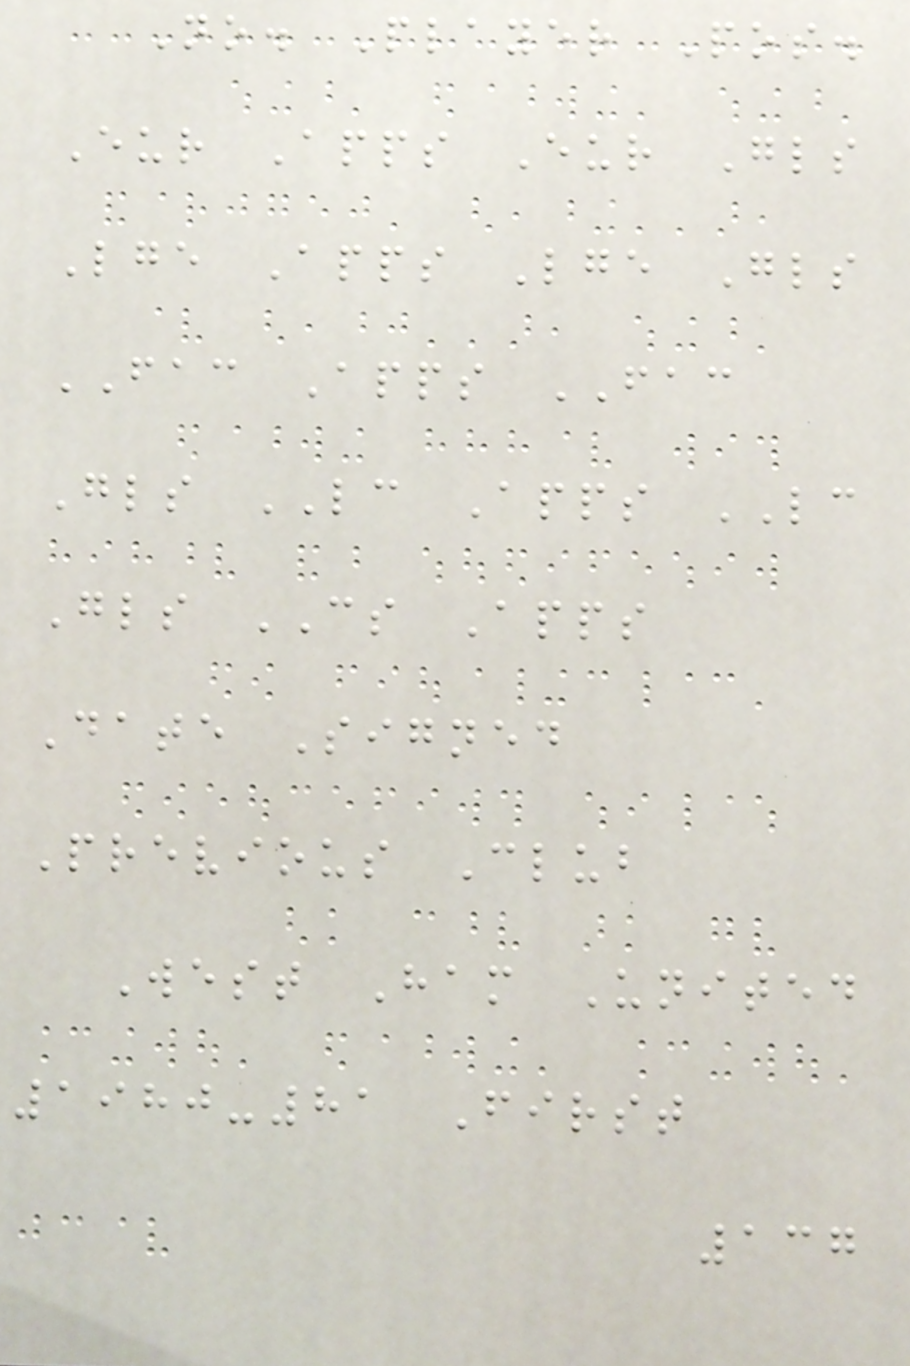No. Player Pos.
Eur Apps Eur Gls
Lge Apps Lge Gls
FAC Apps FAC
Gls LC Apps LC
Gls CS Apps
Date Signed
Previous Club
West Ham United
1980-81 First
137
